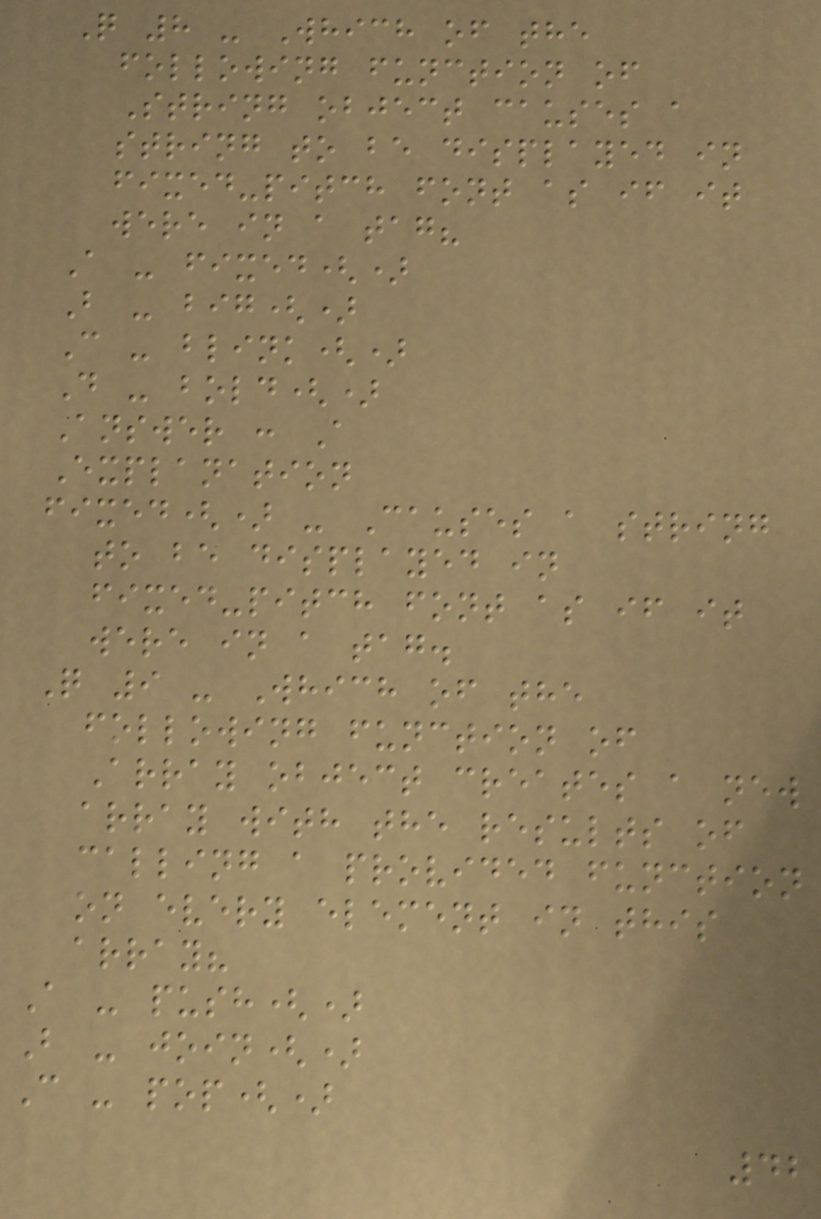Q 8 - Which of the
following function of
String object causes a
string to be displayed in
fixed-pitch font as if it
were in a tag?
A - fixed()
B - big()
C - blink()
D - bold()
Answer : A
Explanation
fixed() - Causes a string
to be displayed in
fixed-pitch font as if it
were in a tag.
Q 9 - Which of the
following function of
Array object creates a new
array with the results of
calling a provided function
on every element in this
array?
A - push()
B - join()
C - pop()
42
